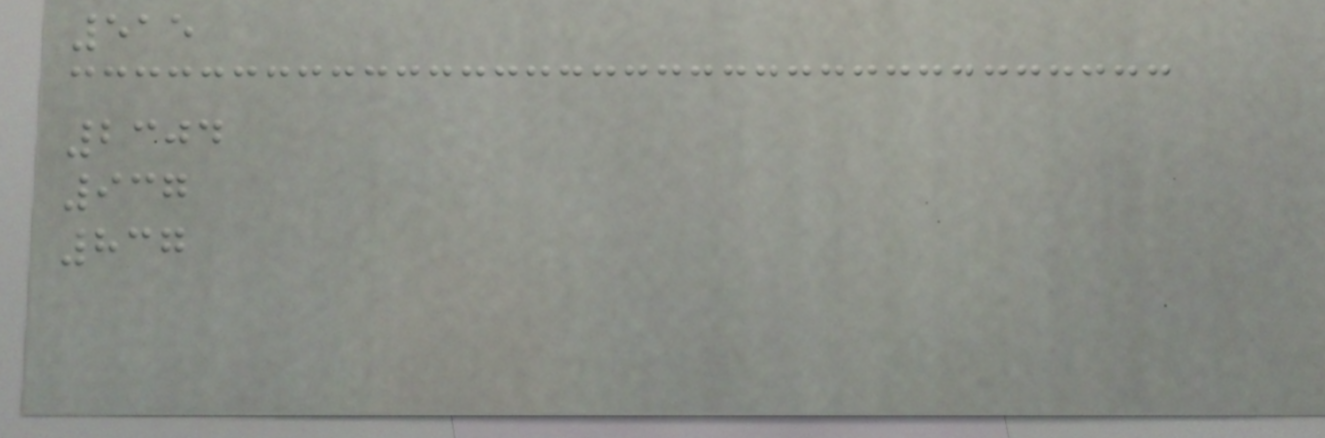515
2304
937
837
